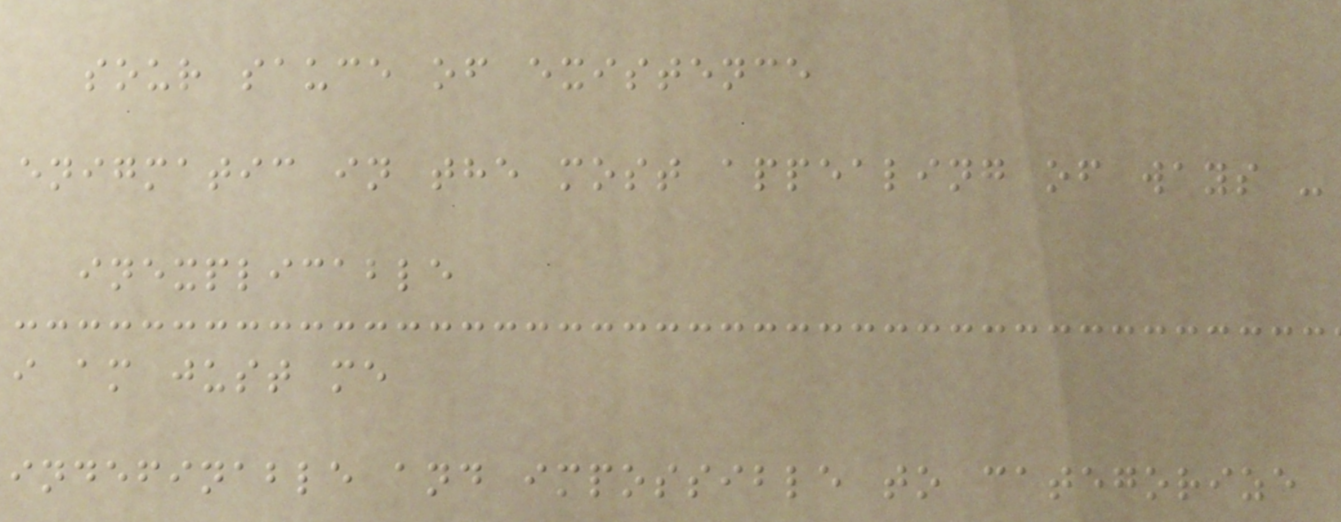sour sauce of existence
enigmatic in the most appealing of ways -
inexplicable
i am just me
indefinable and impossible to categorize
